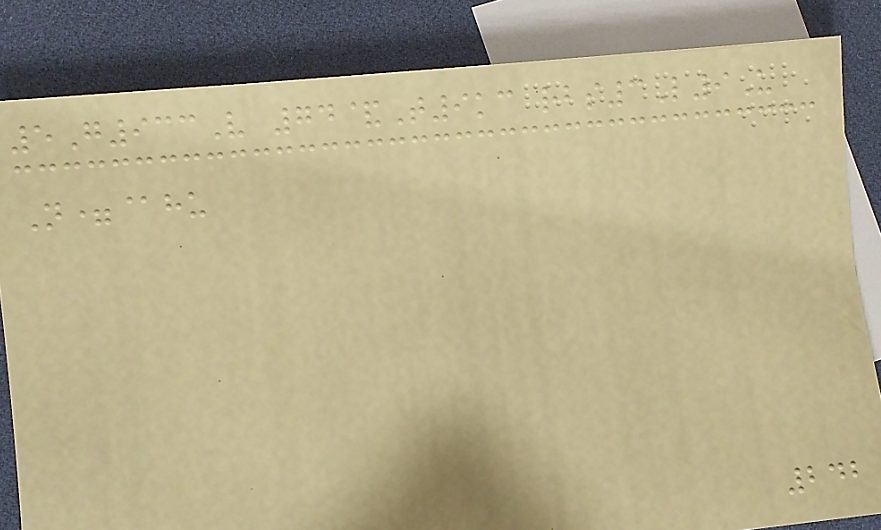5G933V 74&T9kc rbs3L9U
N=@hu
242
